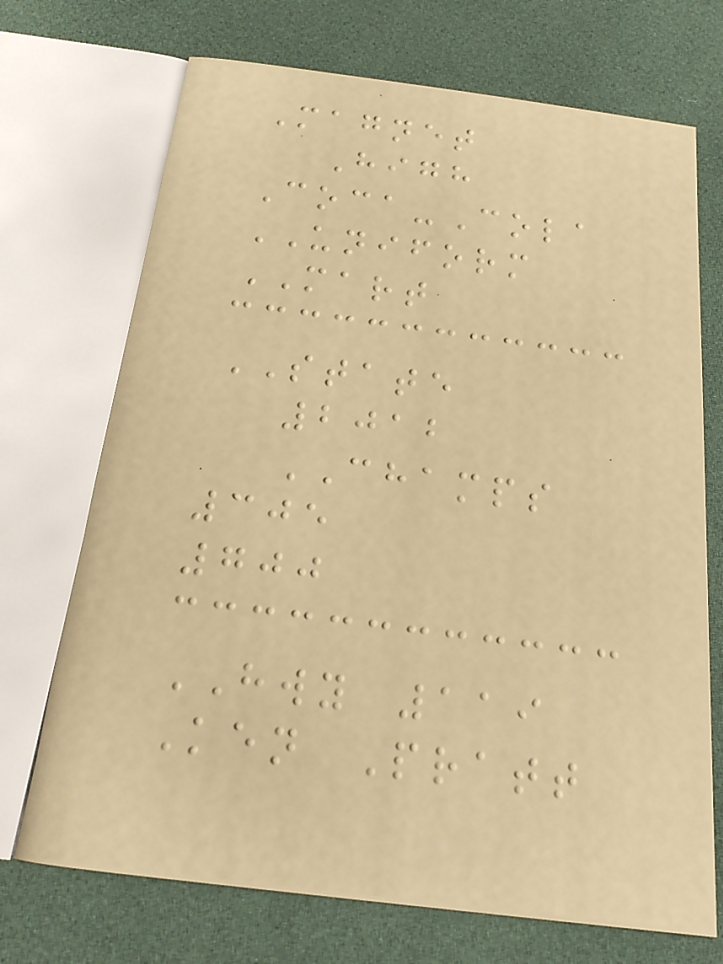Magnet
High
Coca-Cola
UNIFORM
MART
STATE
2012
CHAMPS
305
700
HWY 119
Ken Pratt
